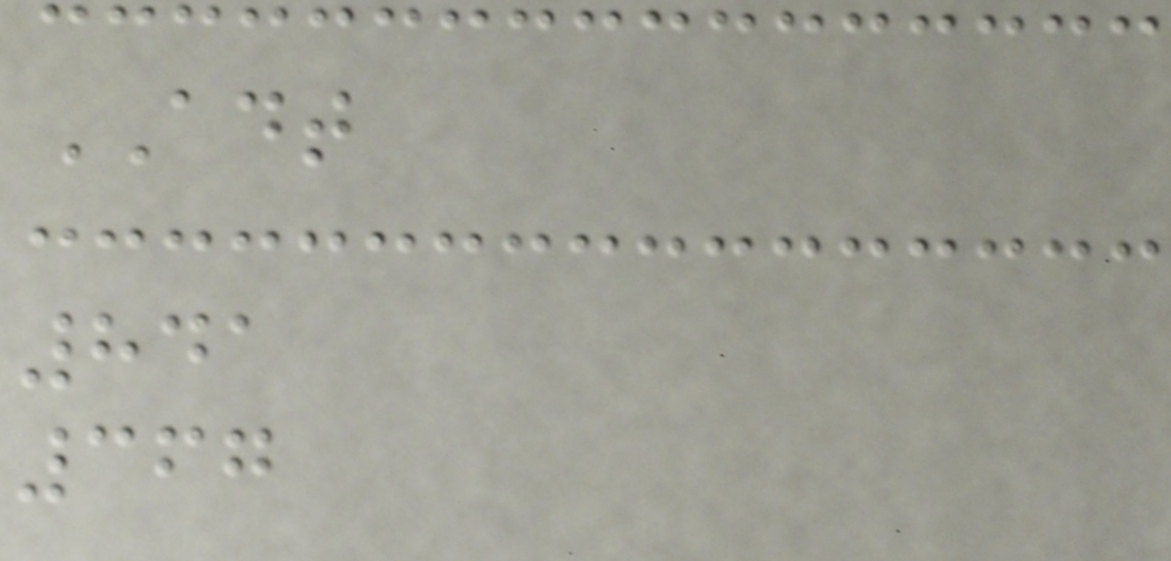ADT
841
367
